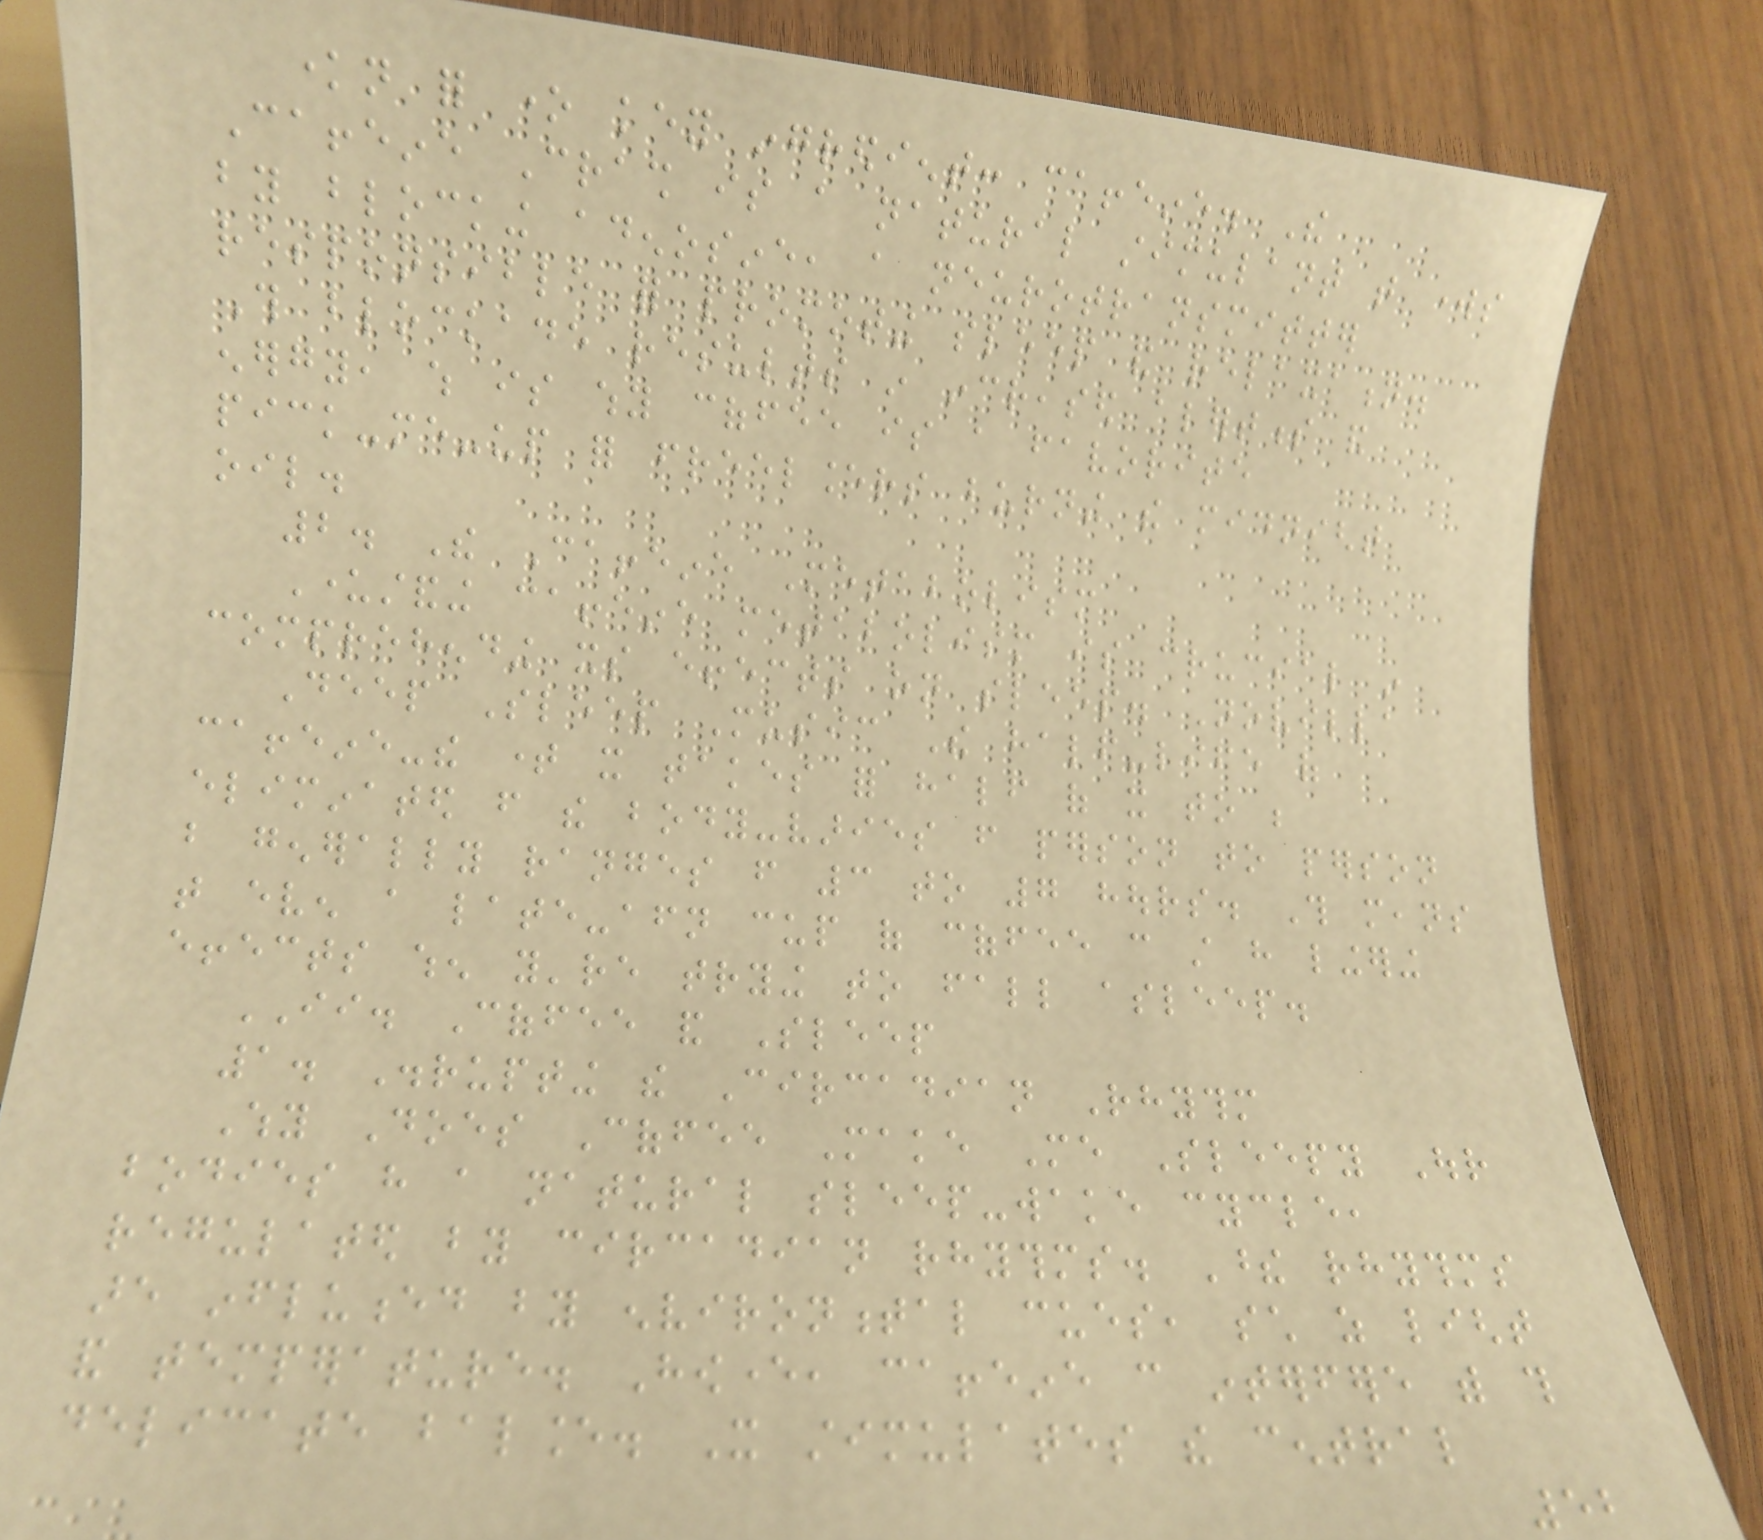known for one key ingredient: caffeine. The
Caffeine Crash is a natural stimulant that works
by blocking adenosine, a neurotransmitter
responsible for promoting sleep and relaxation.
This blockade results in increased alertness and
energy, which is why coffee is a favorite
pick-me-up for freelancers burning the midnight
oil.
2. The Caffeine Metabolism
Understanding caffeine metabolism is crucial in
comprehending its effects on sleep. Novilla
Deep Sleep Music The half-life of
caffeine-the time it takes for half of it to be
eliminated from the body-varies from person to person
but generally ranges from 3 to 7 hours. This means
that even a late-afternoon cup of coffee can still have lingering
effects when you're trying to fall asleep.
II. Coffee and Sleep
1. Disrupting the Circadian Rhythm
Why Does Coffee Make Me Sleepy Our
bodies have a natural sleep-wake cycle,
regulated by circadian rhythms. These rhythms
are influenced by environmental cues, such as light
and temperature. However, caffeine can interfere with this
delicate balance. It stimulates the central
52
